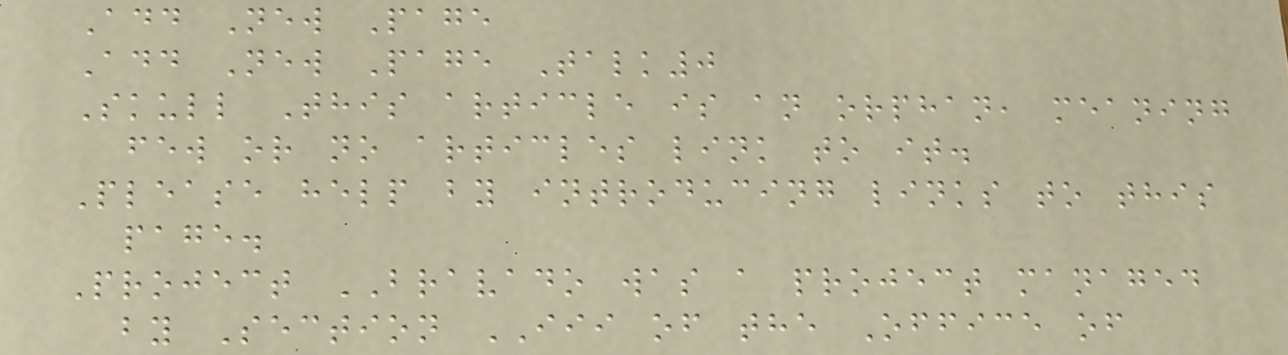Add New Page
Add New Page Talk0
Skull This article is an orphan, meaning
few or no articles link to it.
Please help by introducing links to this
page.
Project BRAVADO was a project managed
by Section III of the Office of
